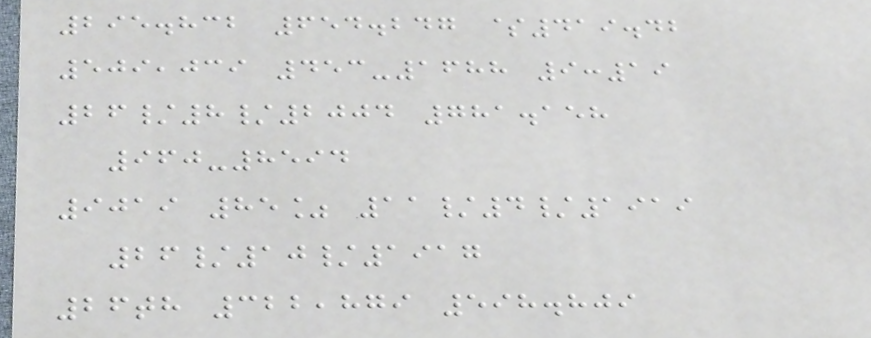295.832 654.247 $419.42
509,039 453-1688 9:19
26/8/2004 781.158
960-8594
9019 85% 11/4/1919
26/10/1917
26th 322,879 598.809
